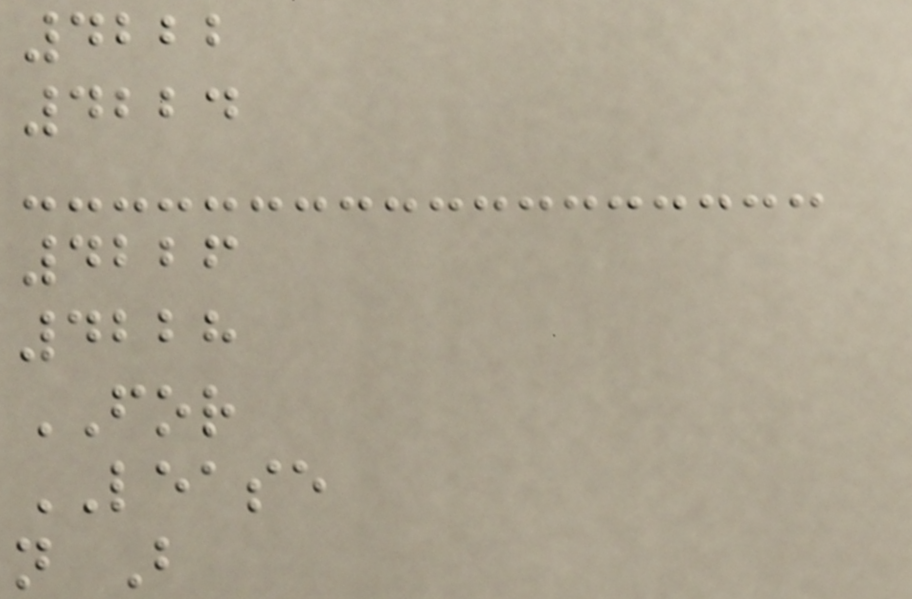4222
4224
4226
4228
FOR
LEASE
n B
